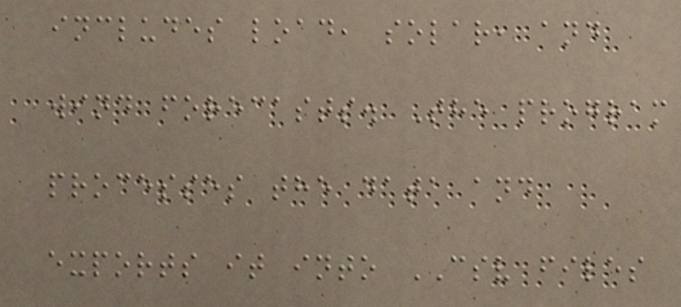includes load, solar, and
wind forecasts. The program
processes the data and
exports it into CSV files
